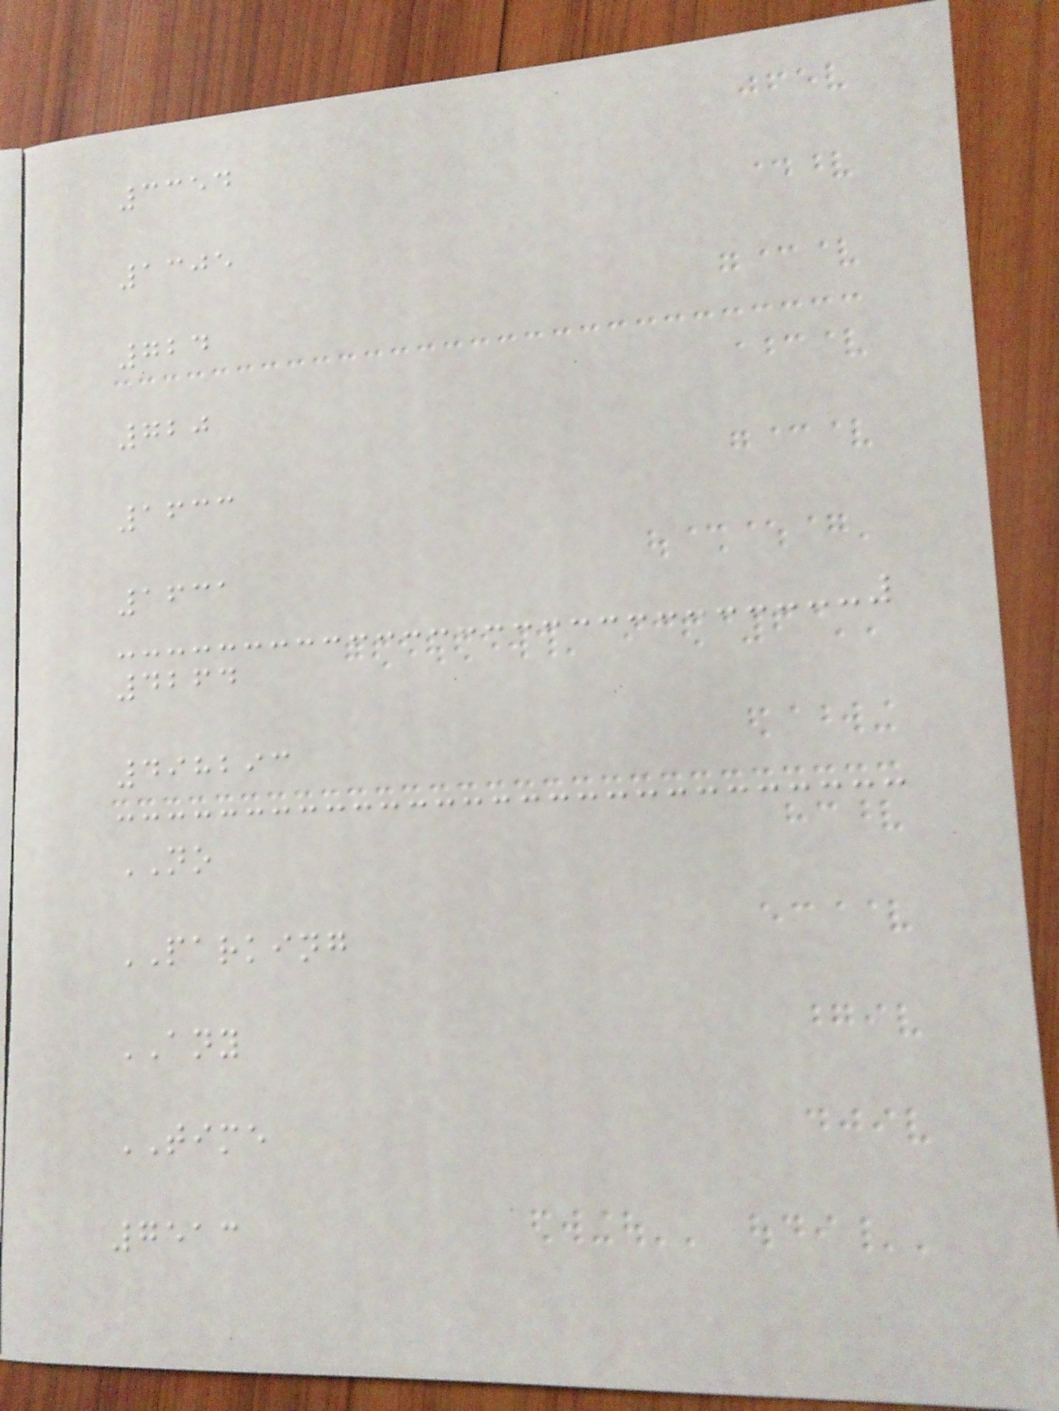3354
1305
724
720
1633
1631
4264
498293
NO
PARKING
ANY
TIME
7513
